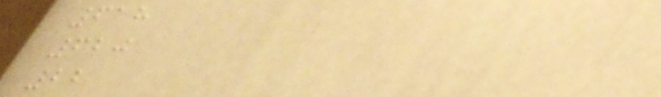618
620
22
